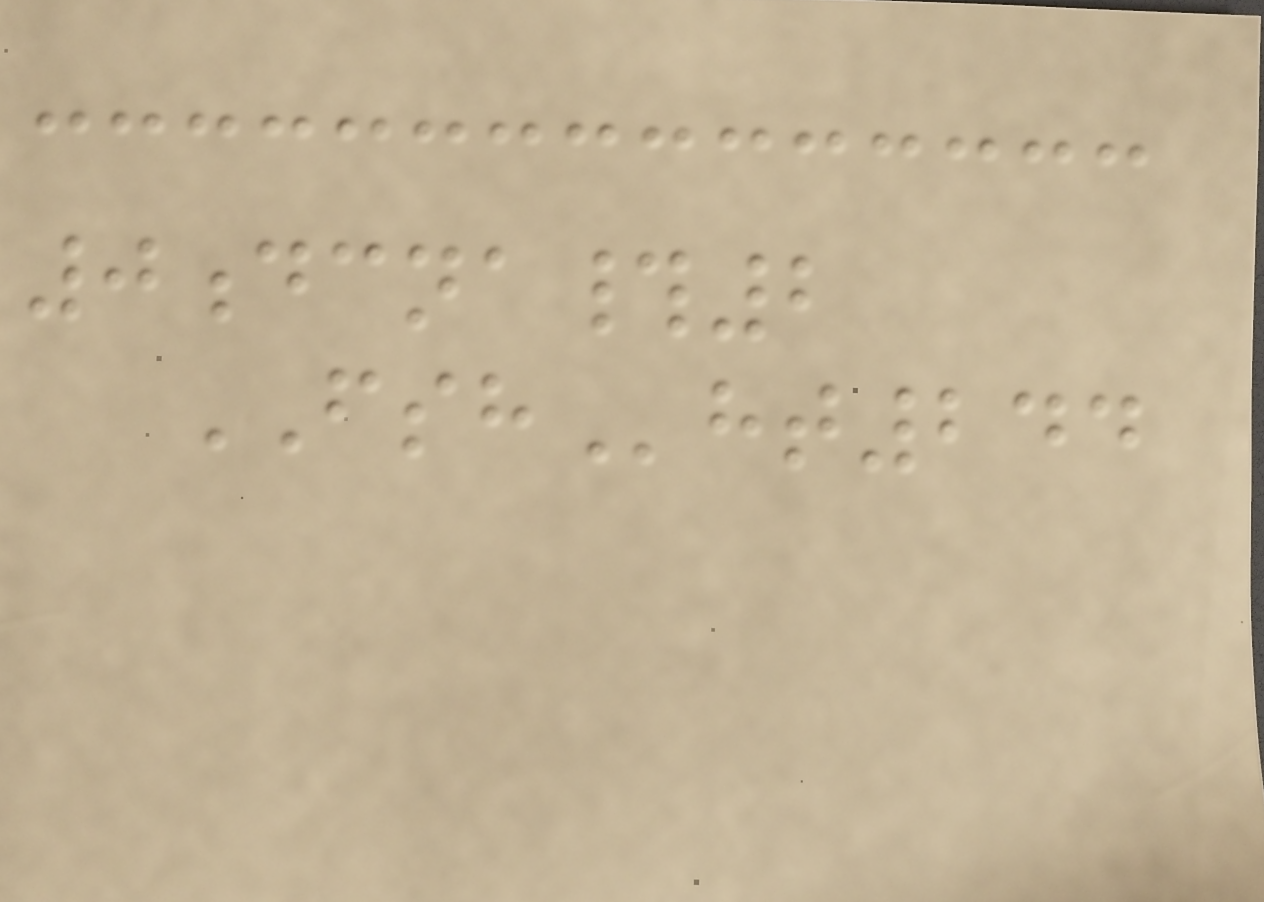0dcna#2
FSHht244
